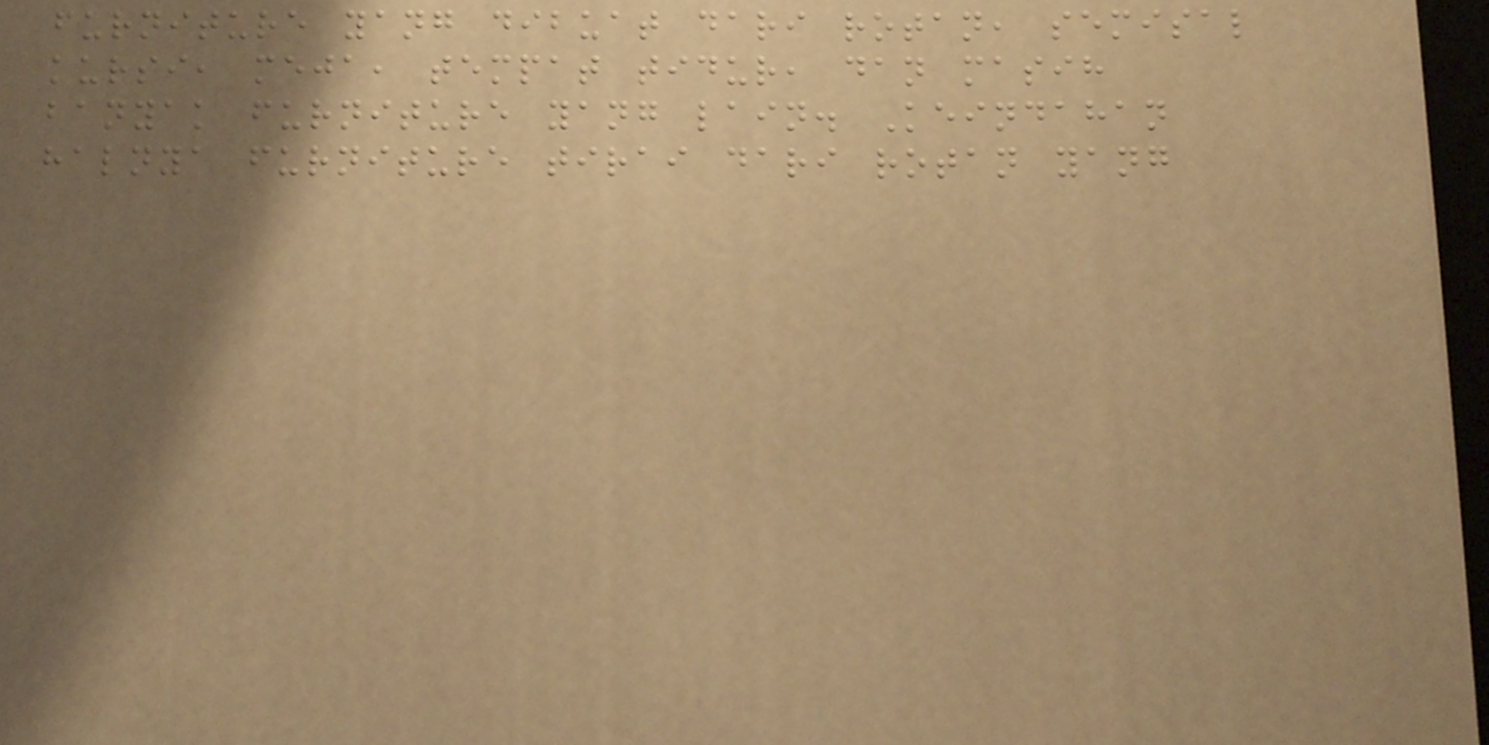furniture yang dibuat dari rotan, semisal
kursi, meja, tempat tidur, dan masih
banyak furniture yang lain. Keindahan
halnya furniture tirai dari rotan yang
